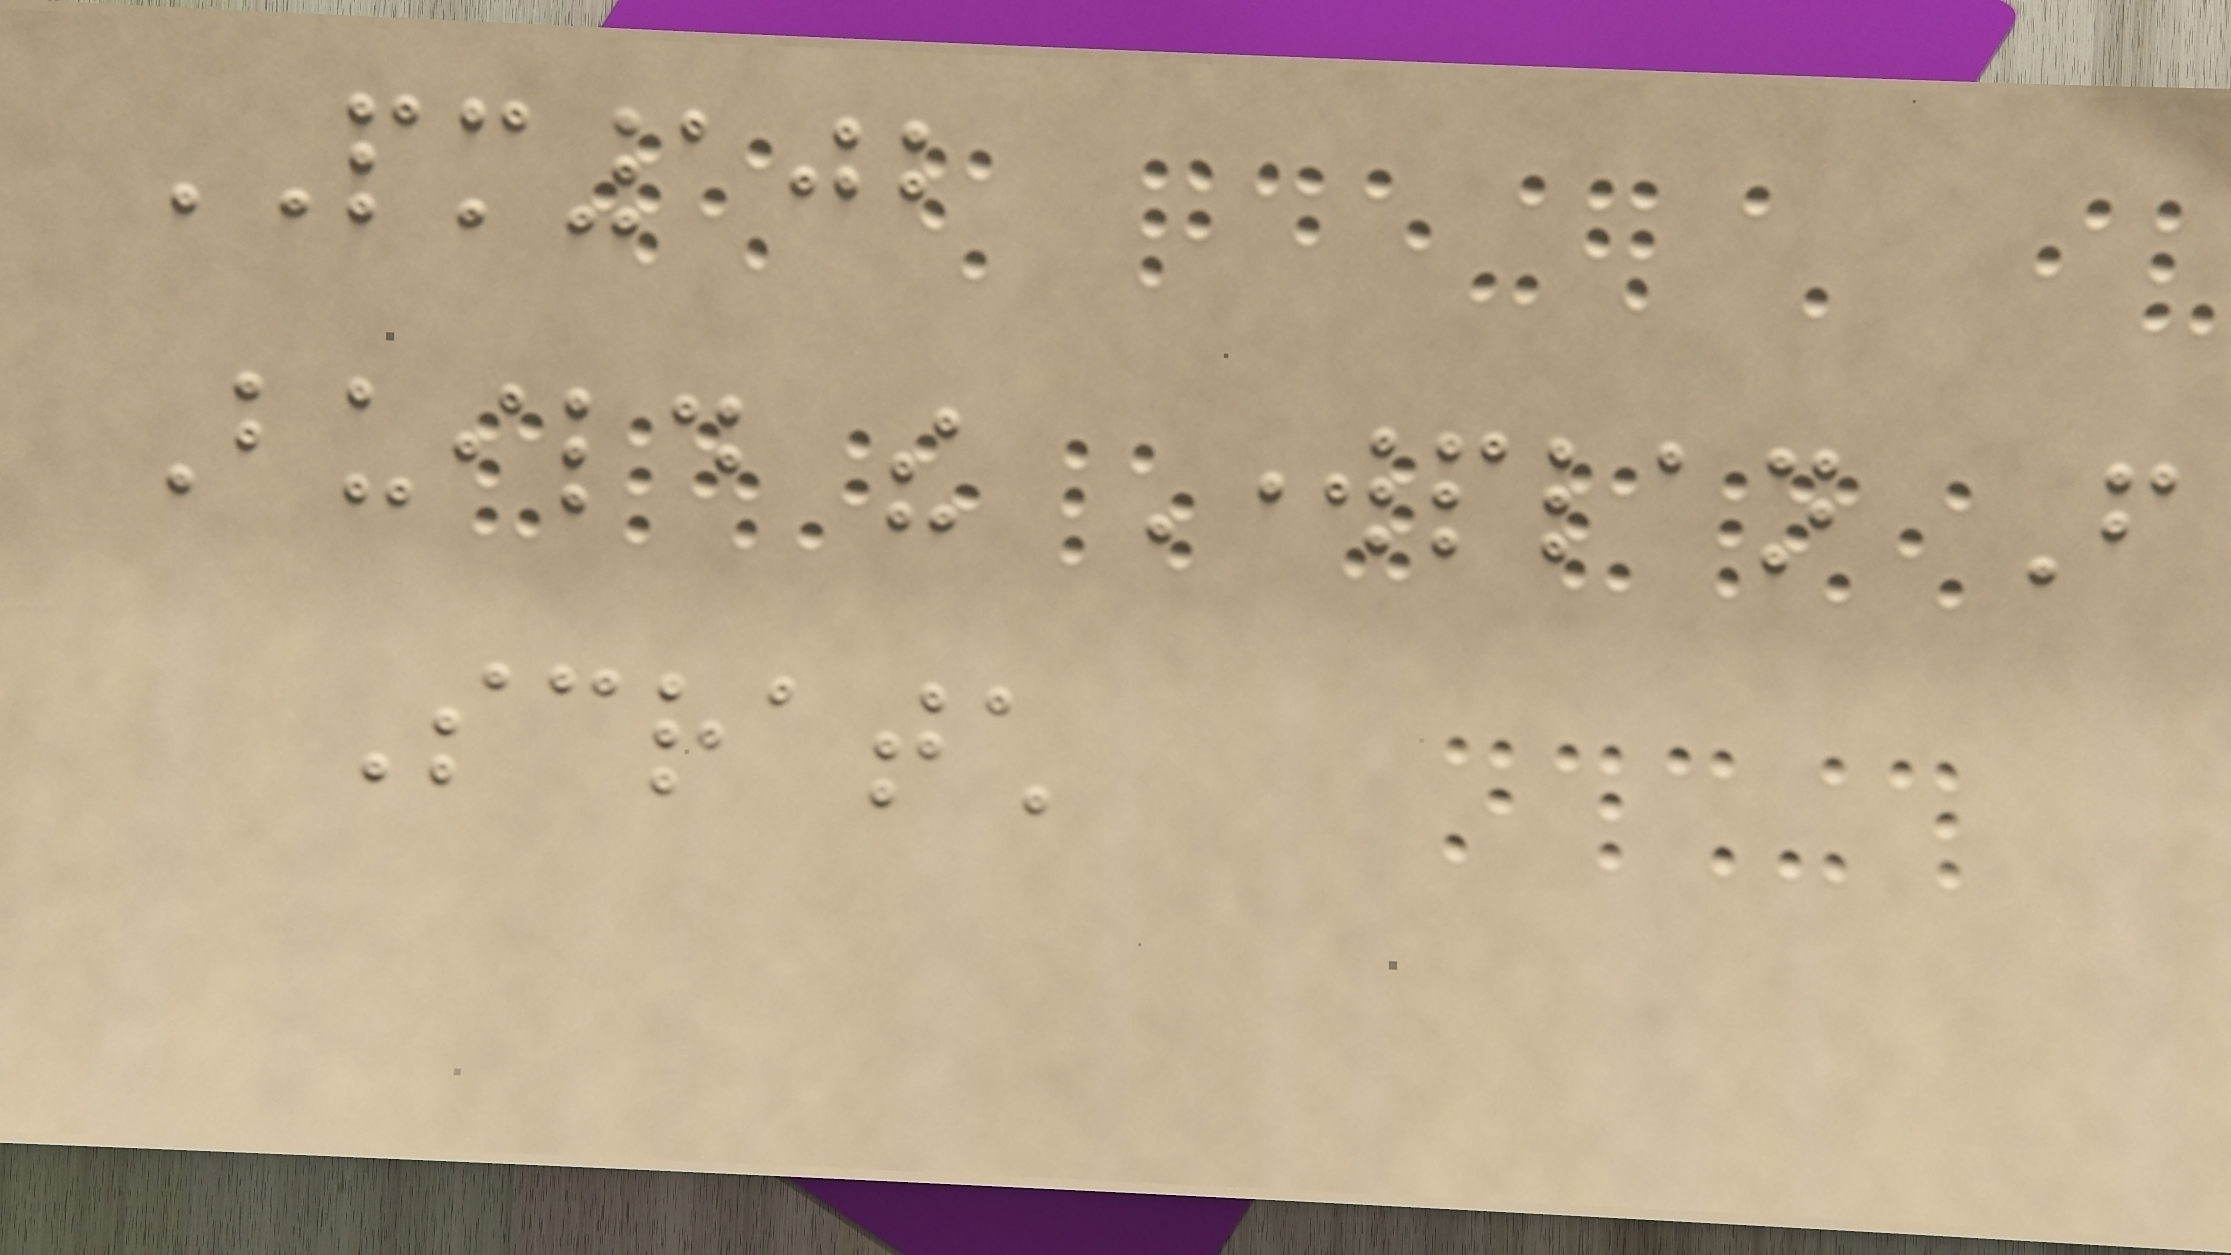PM102
Build the Workplan From
Scratch
